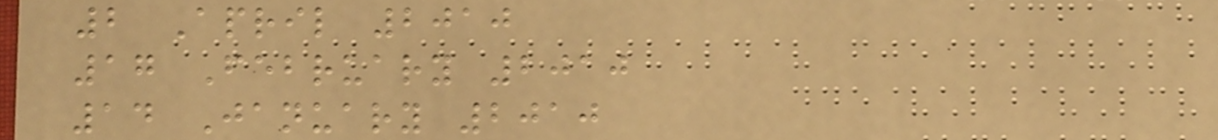2 April 2010
17 February 2010
14 January 2010
